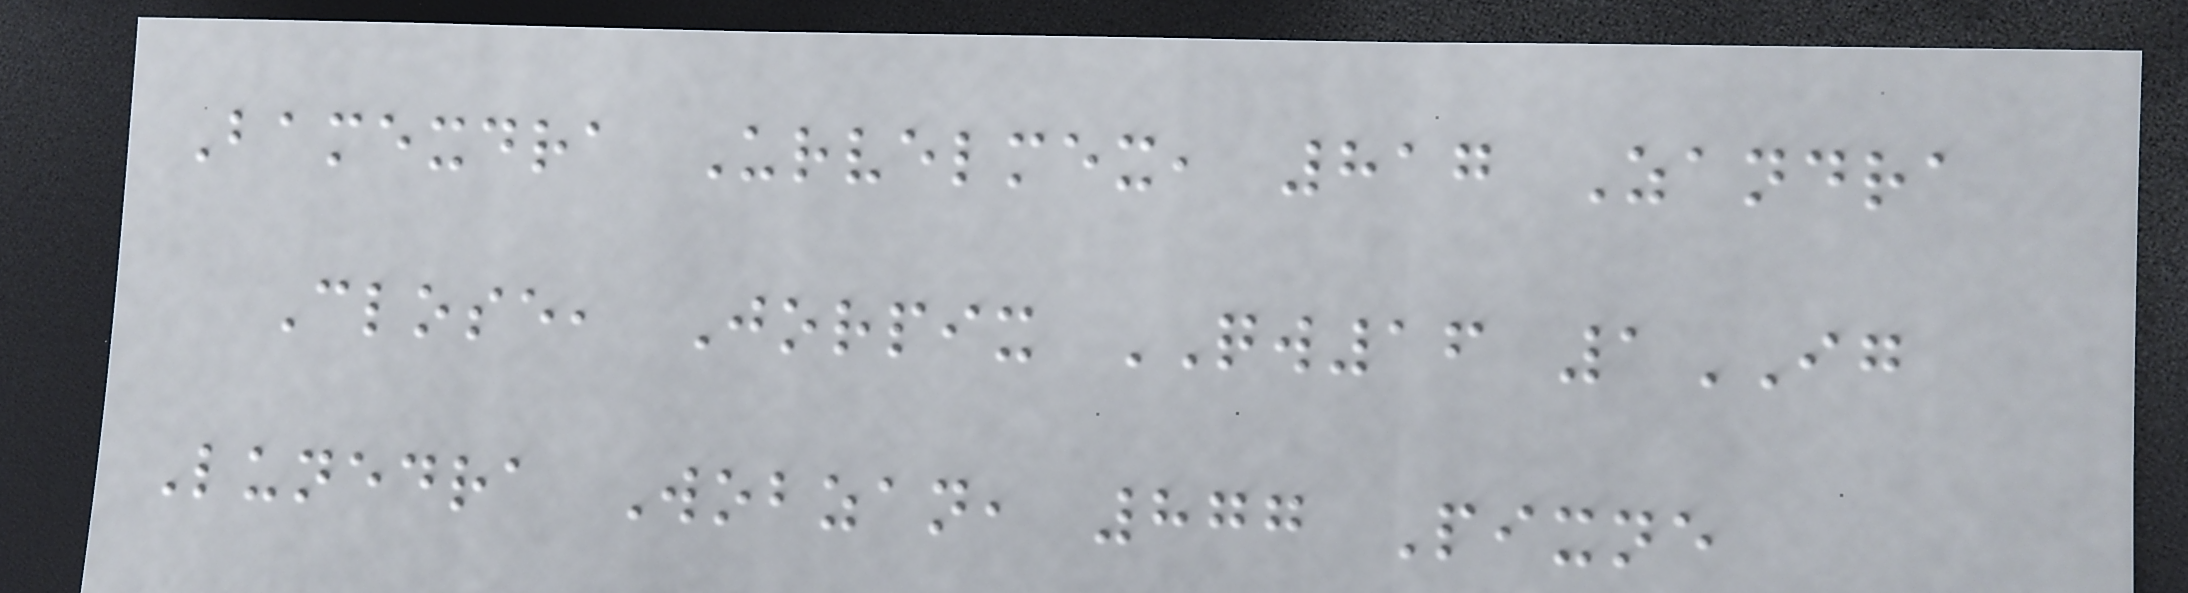Bamexdra Urvelmex, 817 Zandra
Close, Jorpix QW16 1IG
Lunedra Wobzan, 877 Pixne
